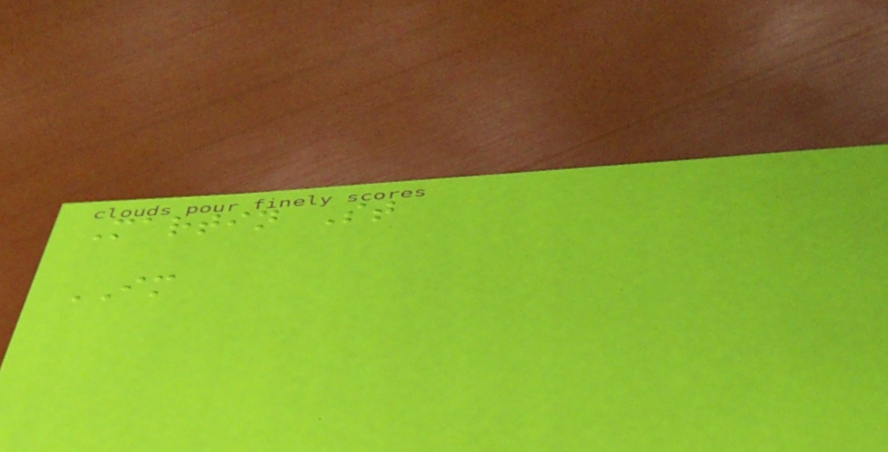Martin St
IM
